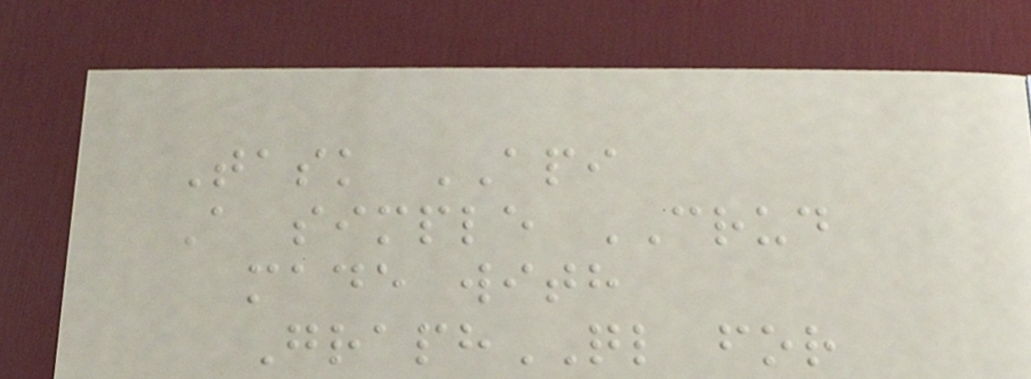Task API
A simple CRUD
made with
GraphQL for
